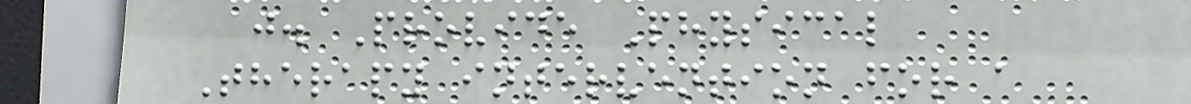j. Provide Physical
Therapy intervention for a
